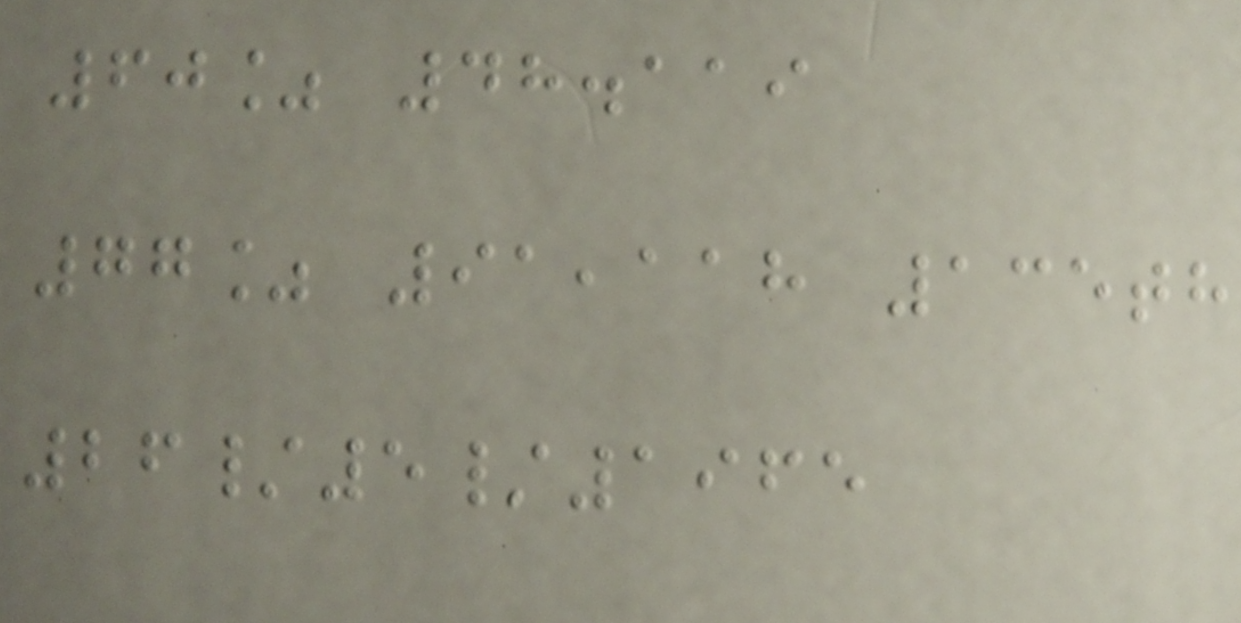60% 48.119
77% 91,118 135th
26/5/1965
